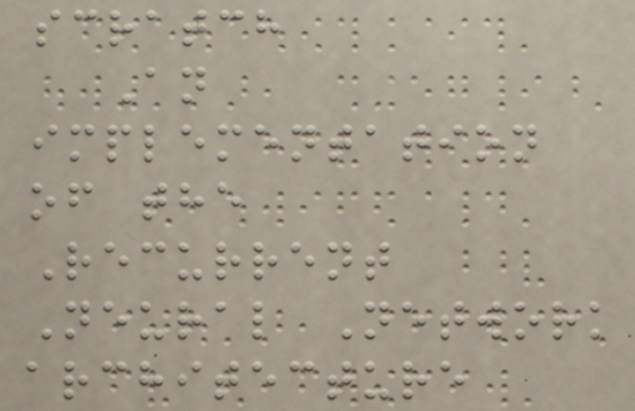scratch
An
implementation
of the
Recurrent
Neural Network
architecture
